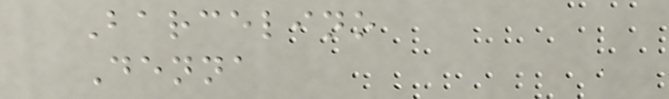Barcelino
Denna
